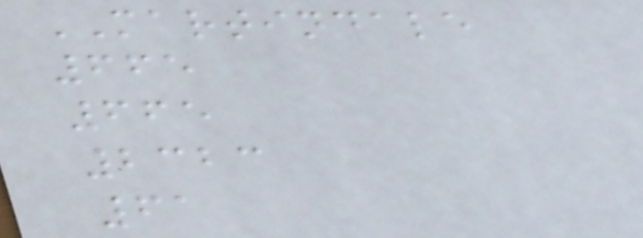MARTINDALE
665
665
2323
61
